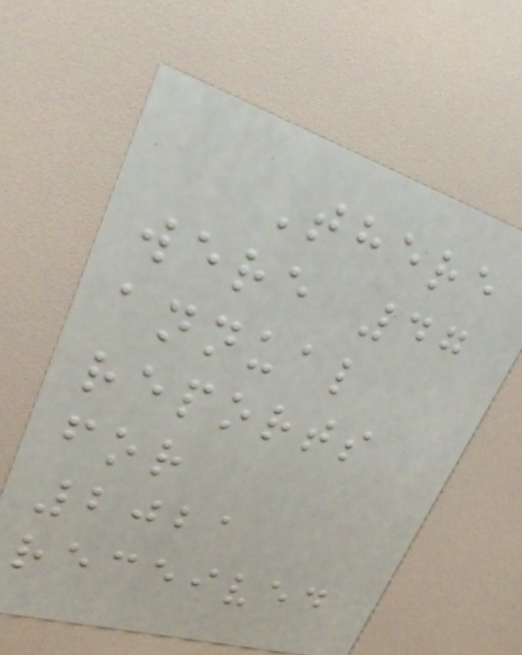There
were 47
annual
reports
for
2021
received
